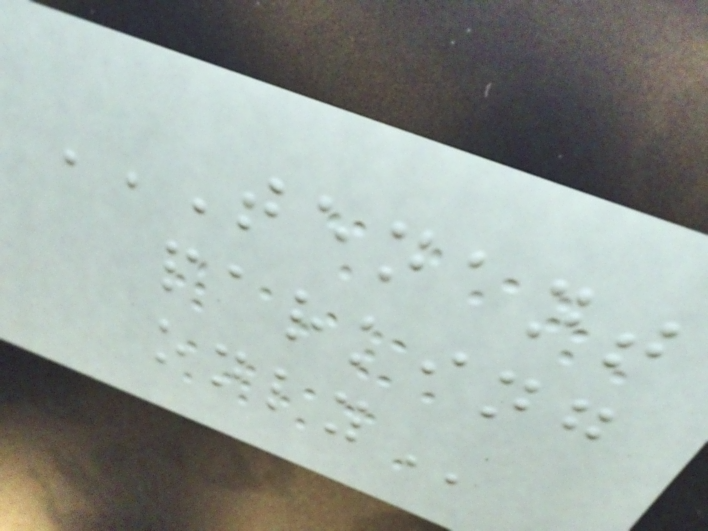TENANT
PARKING
ONLY
